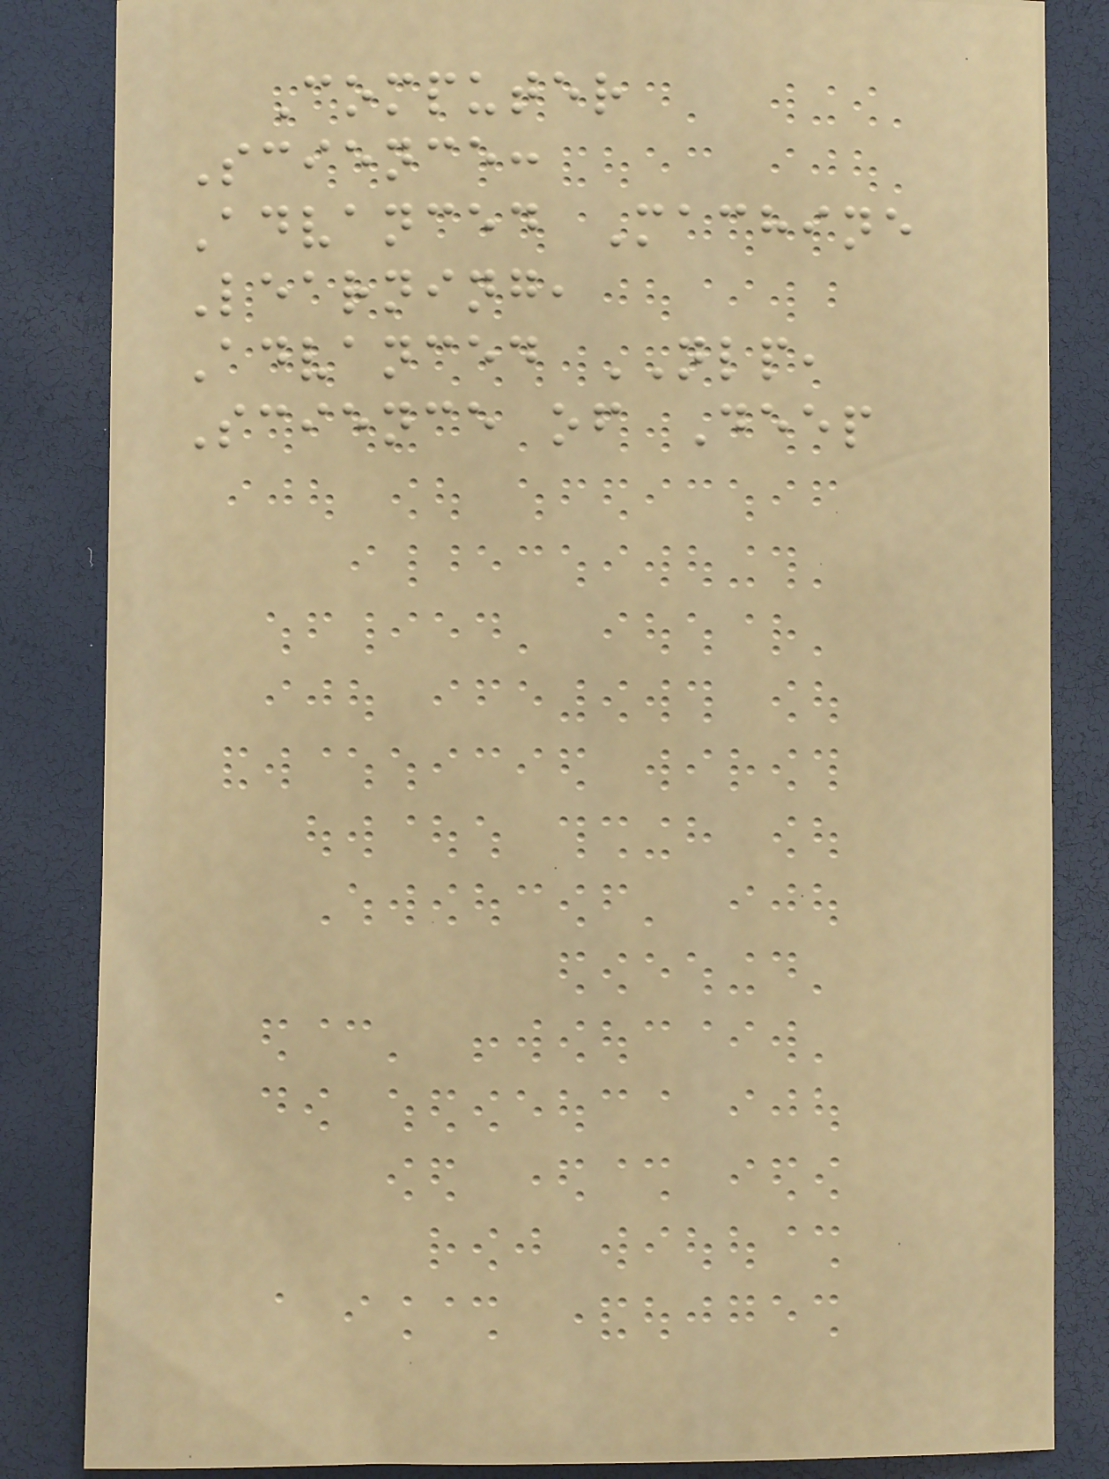Computer
Science:
Advanced Machine
Learning,
Advanced NLP,
Science of Deep
